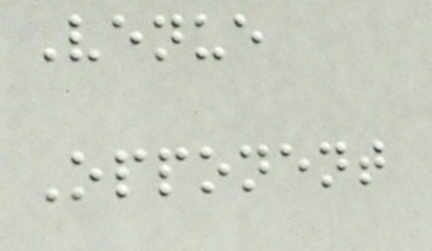Venue
Opponent
